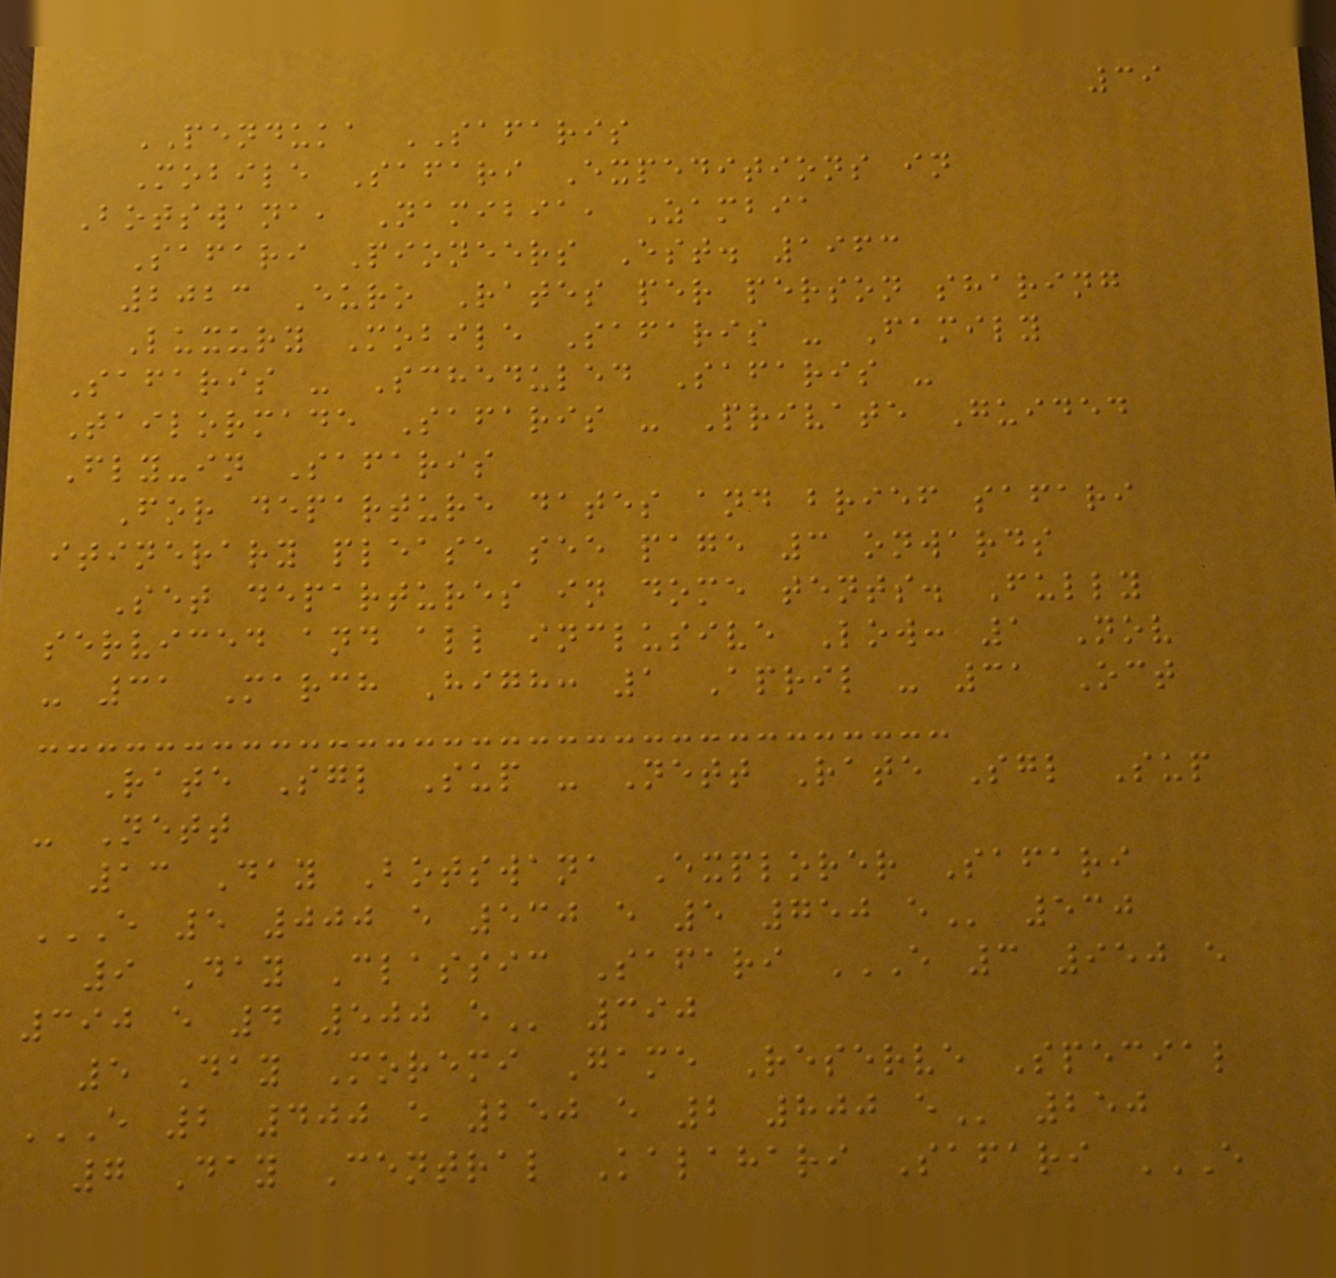39
PENDUKA SAFARIS
Mobile Safari Expeditions in
Botswana, Namibia, Zambia
Safari Pioneers Est. 1963
2023 Euro Rates per person sharing
Luxury Mobile Safaris - Family
Safaris - Scheduled Safaris -
Tailormade Safaris - Private Guided
Fly-in Safaris
For departure dates and brief safari
itinerary please see page 3 onwards
Set departures in dome tents. Fully
serviced and all inclusive Low: 1 Nov
- 31 March High: 1 April - 31 Oct
Rate Sgl Sup - Nett Rate Sgl Sup
- Nett
13 Day Botswana Explorer Safari
E 5 000 E 530 E 5 750 E 530
9 Day Classic Safari E 3 950 E
390 E 4 500 E 390
5 Day Moremi Game Reserve Special
E 2 400 E 250 E 2 800 E 250
7 Day Central Kalahari Safari E
